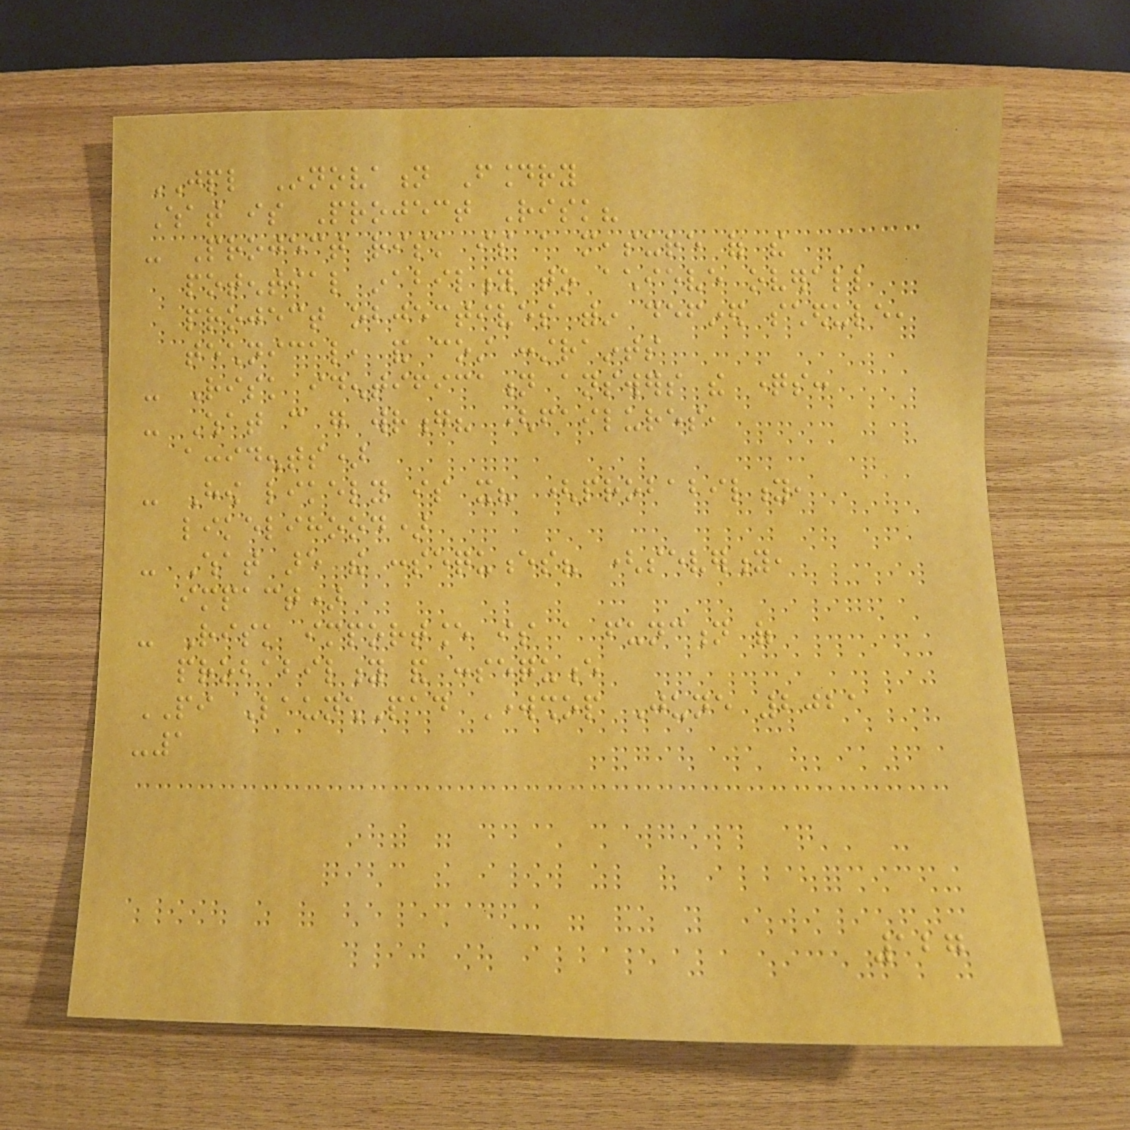JPL Innovation Foundry
What is Project Risk?
- Project risk is a measure of the
potential inability to achieve overall
project objectives within defined schedule,
technical, and cost constraints
- Risk identification answers the questions:
- What can go wrong? (failures,
accidents)
- How likely is it? (probability,
likelihood)
- What are the consequences? (severity,
impact)
- Risk importance is a function of
probability and consequence
PI LaunchPad Workshop June 2021
-1
127
